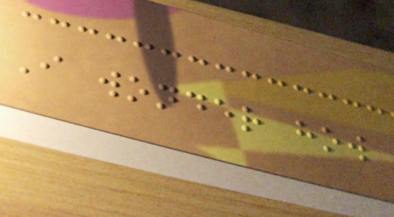I wonder how
